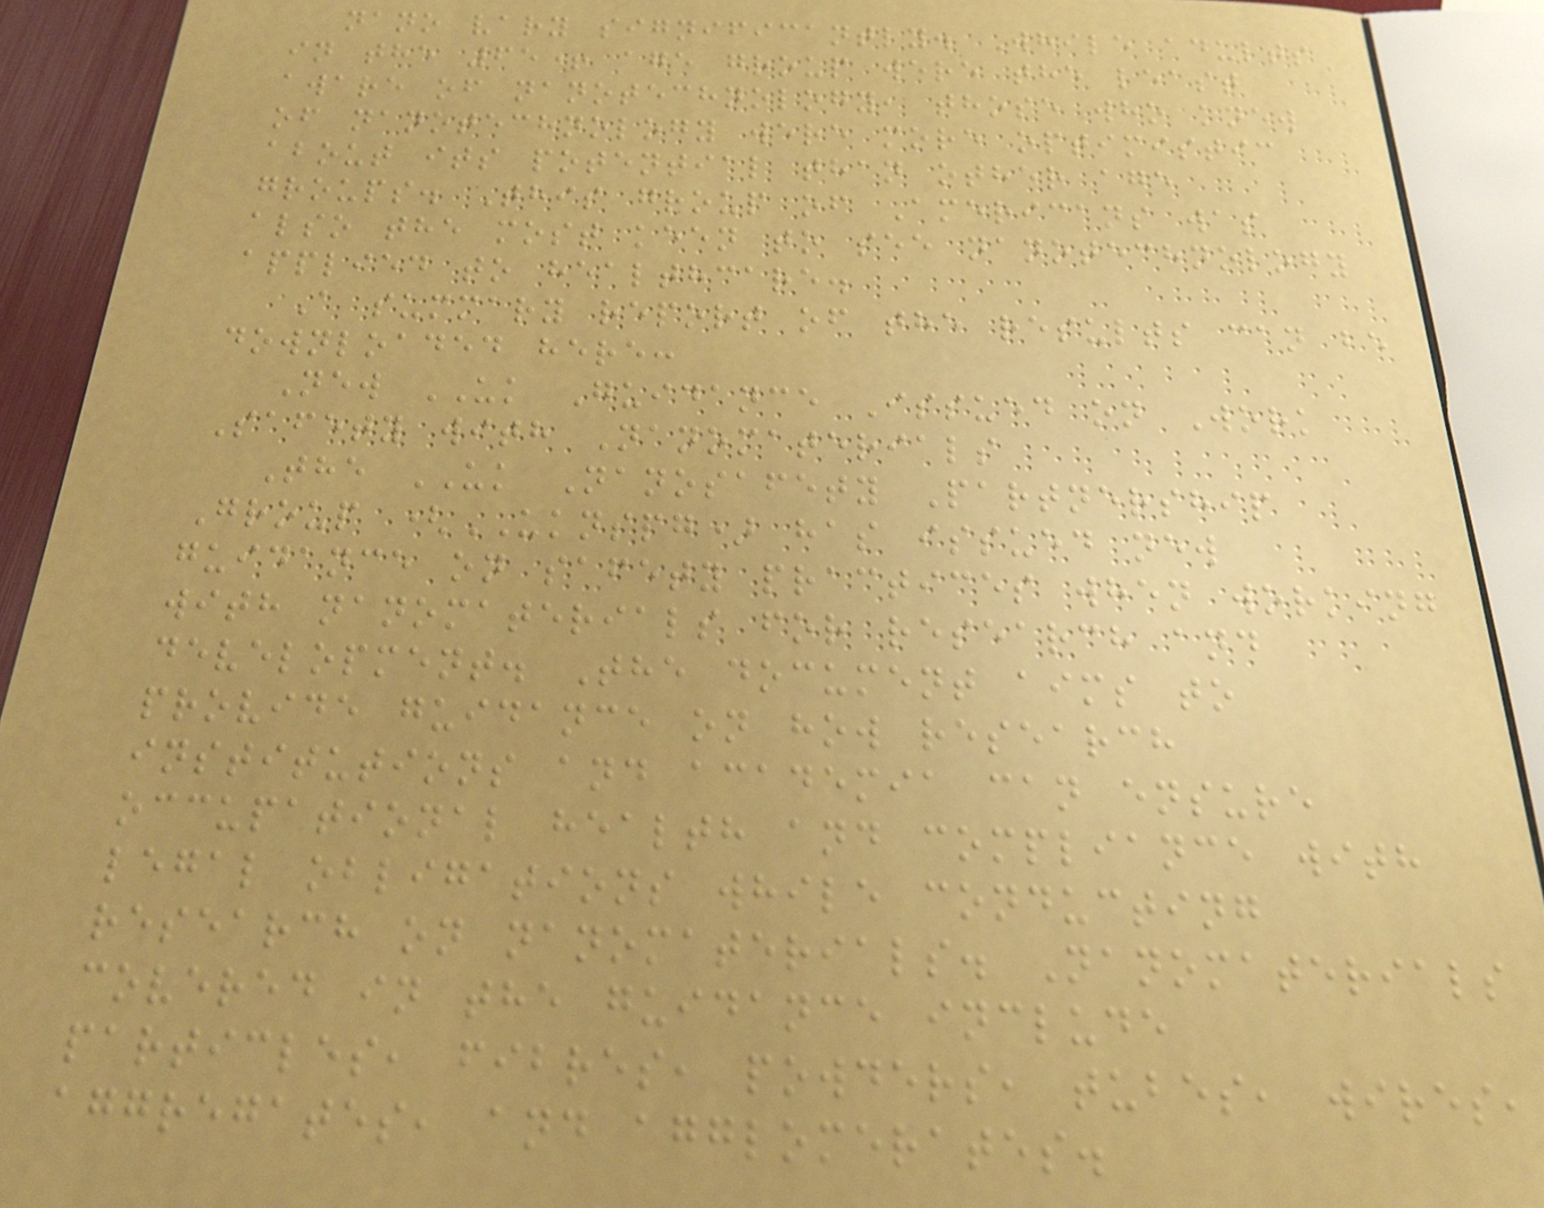nano vary significantly. While adults
in the 65+ age group were the least
aware of nanotechnology, those who knew
of nanotechnology were more optimistic
about its potential than other age
groups. This group of Americans was
also the most keen to see nanotechnology
applied to healthcare.
A summary report of the results can be
downloaded here:
New UK Guidance Issued on Work
Safety with Nanomaterials
The UK Nanosafety Partnership
Group (UKNSPG) has issued new
guidance on safety practices when working
with nanomaterials for research and
development. The document aims to
provide guidance on how research
institutions and academia can ensure
occupational health and compliance with
legal obligations while conducting
research on nanomaterials. Nanomaterials
covered in the guidance include
particles, fibres, powders, tubes, wires,
aggregates, and agglomerates.
